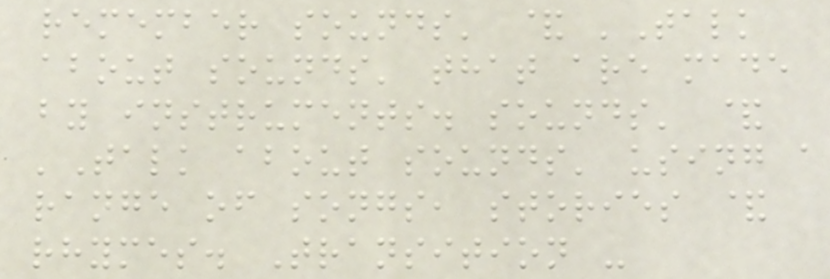remember sounds' & 'Talk
about sounds' that are made
by instruments. sounds' &
'Talk about sounds' using a
range of songs, stories &
rhymes. Transition -
